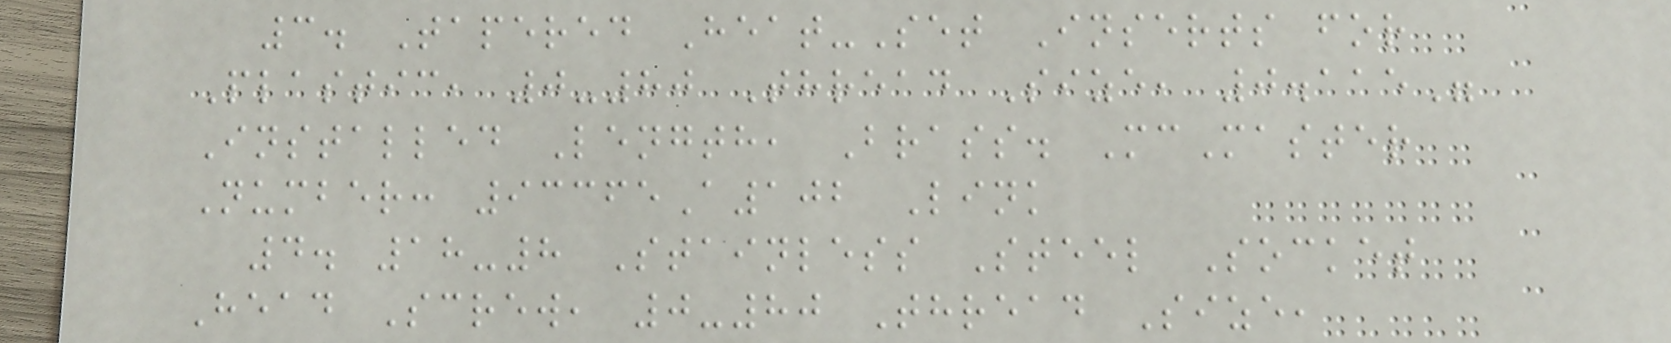3. Tapered Heat-Set Inserts for
Plastic, 0-80 Thread Size, 0.115"
Installed Length, Brass. McMaster
Number: 93365A102 Link
4. 18-8 Stainless Steel Socket
Head Screw, 0-80 Thread Size,
